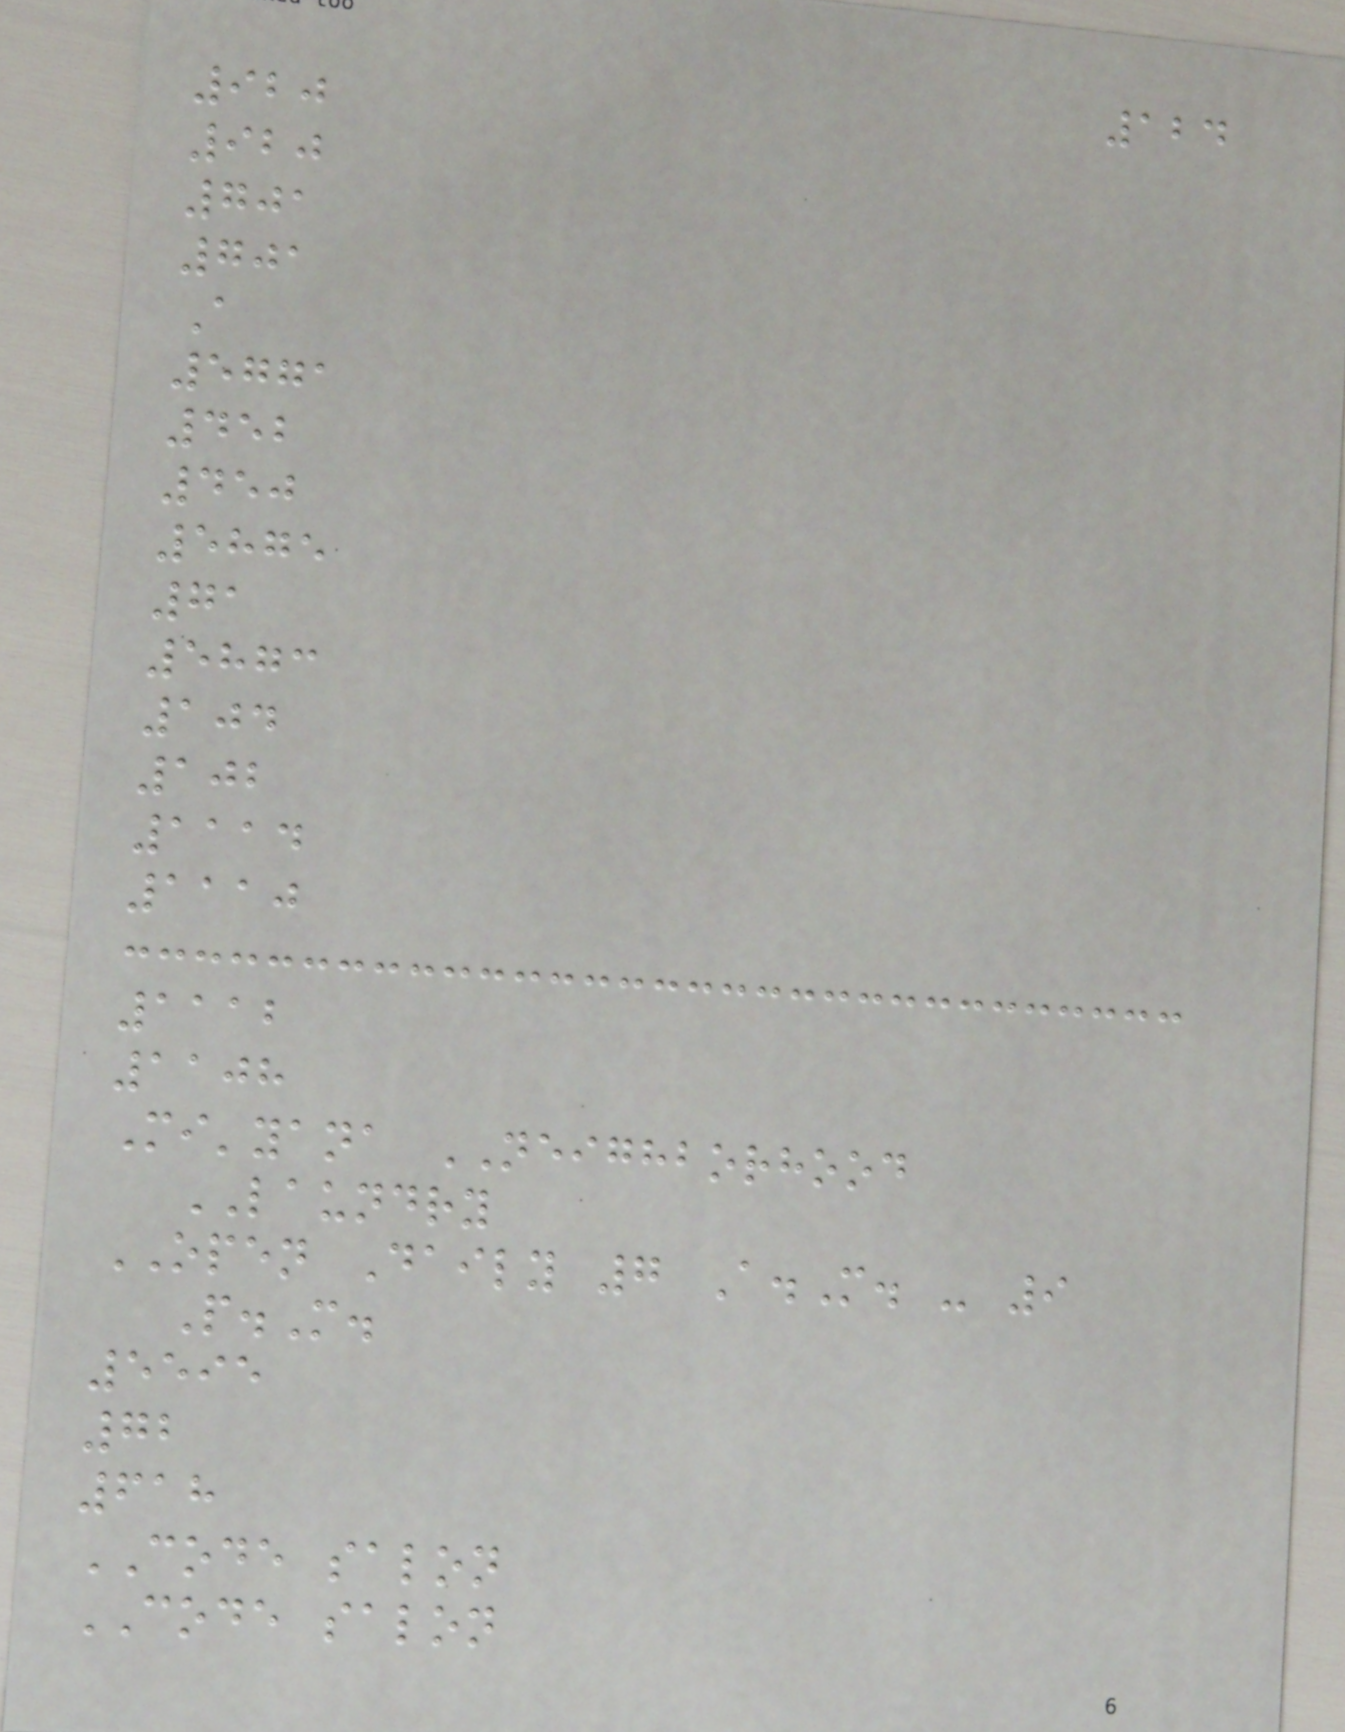124
920
920
701
701
A
5771
452
450
5875
71
5873
104
102
1114
1110
1112
1108
Mi'yana NEIGHBORHOOD
LAUNDRY
OPEN Daily 7 A.M. - 9
P.M.
5595
72
618
CODE salon
CODE salon
